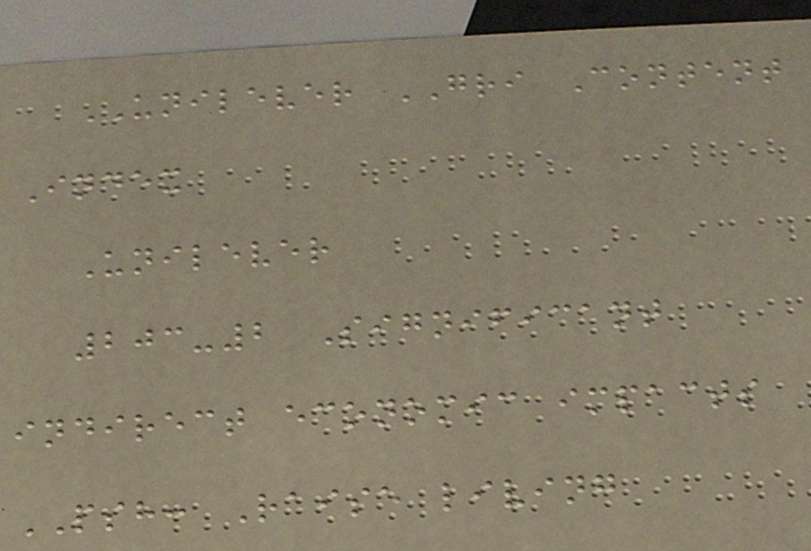UNILEVER GRI Content
Index
Unilever
203-2 Significant
indirect economic impacts
PSH: Raise living
